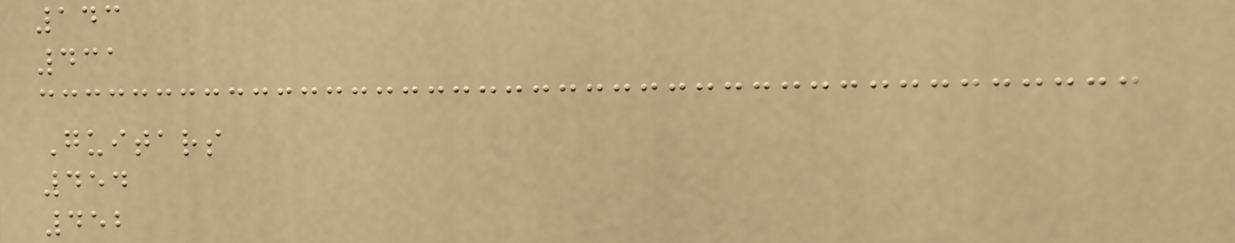143
431
Guitars
454
452
